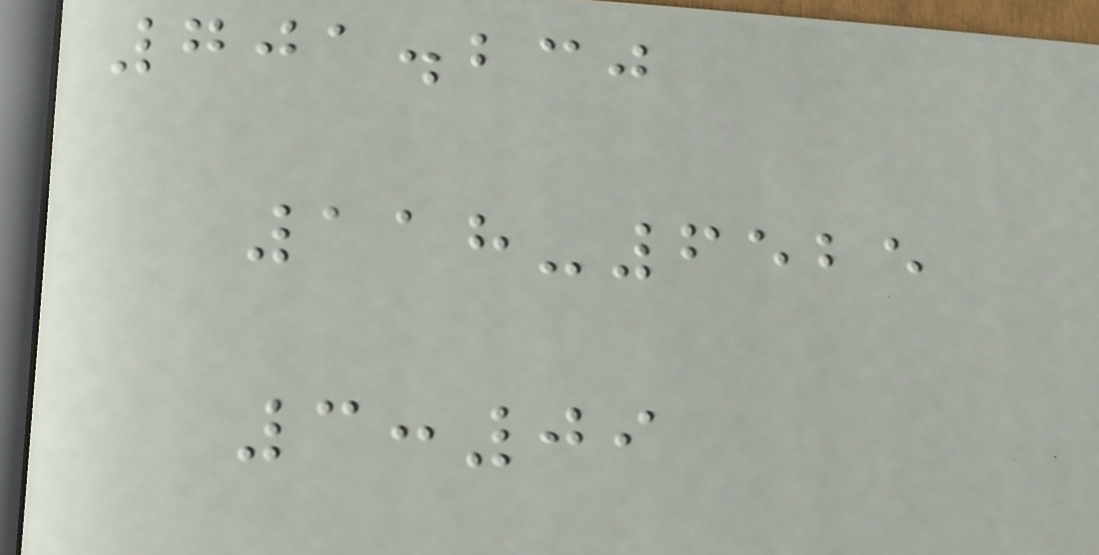701.230
118-6525
3:09
